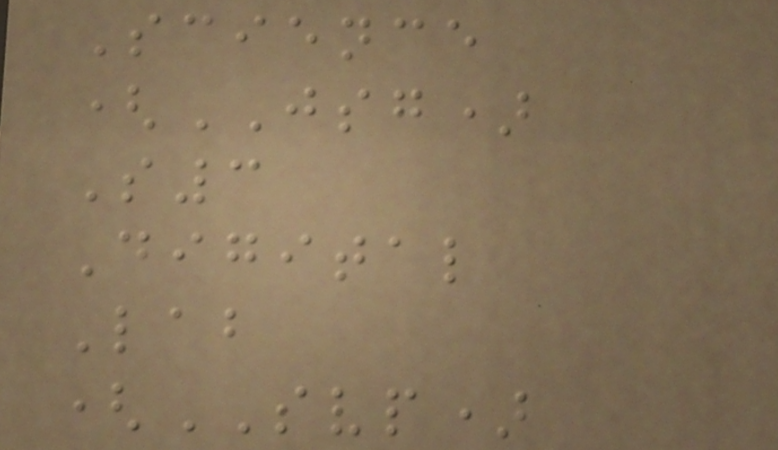Science
(JSG)
S3
Digital
Lab
(SVP)
